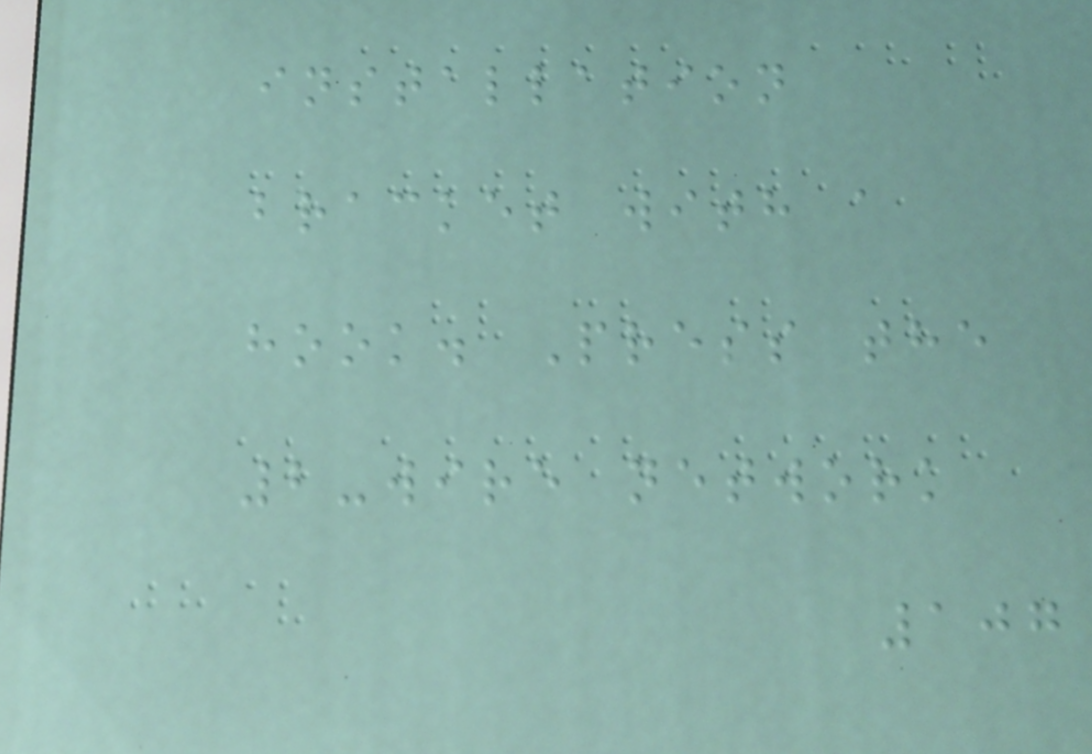installation
bracket with a
hook. Press the
2-wire network
107
